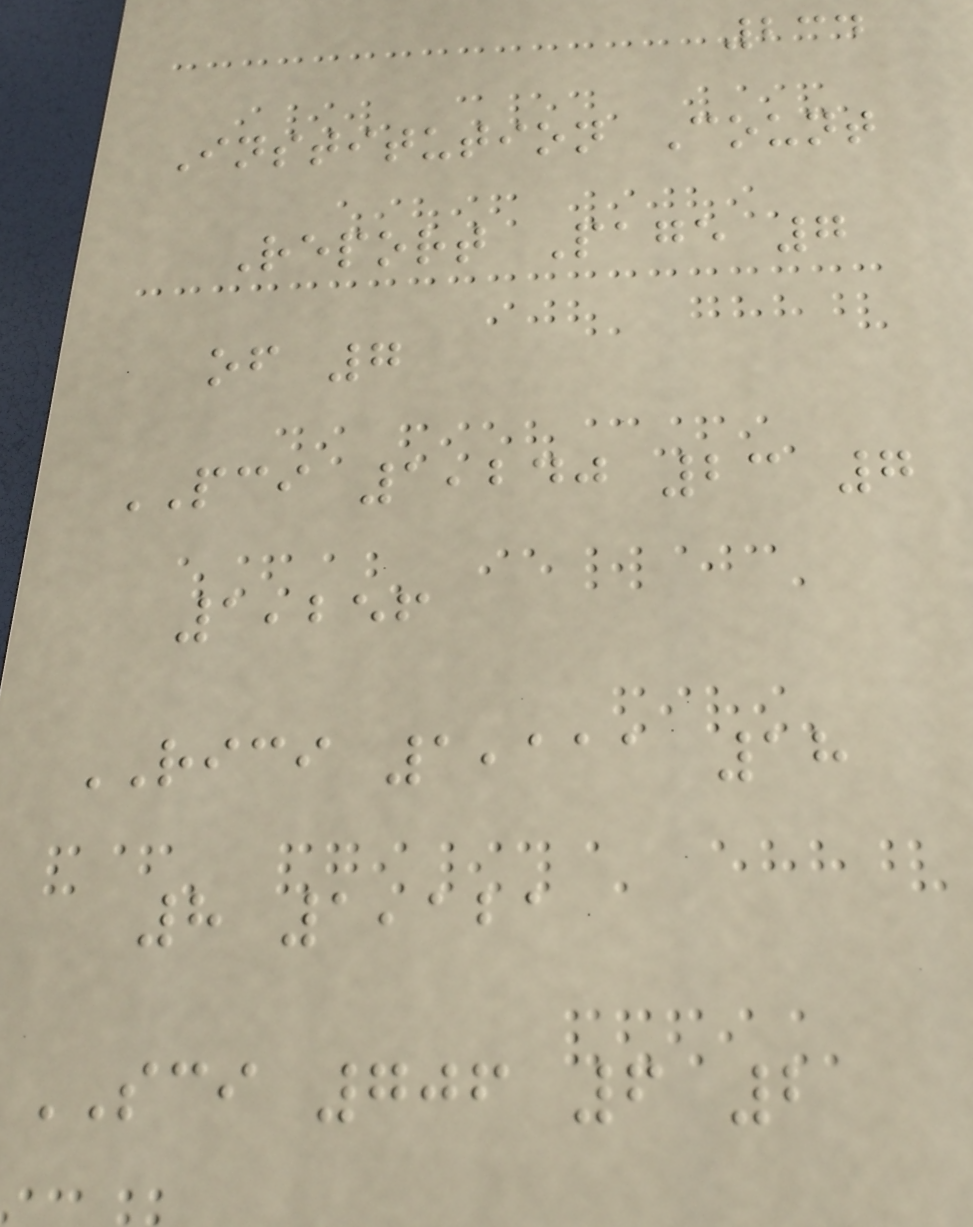234
Institution Count
Report Page 7
of 7
PCI 1,240 23 7
1,256
RICI 1,111 18
8 1,121
SCI 706 6 2
